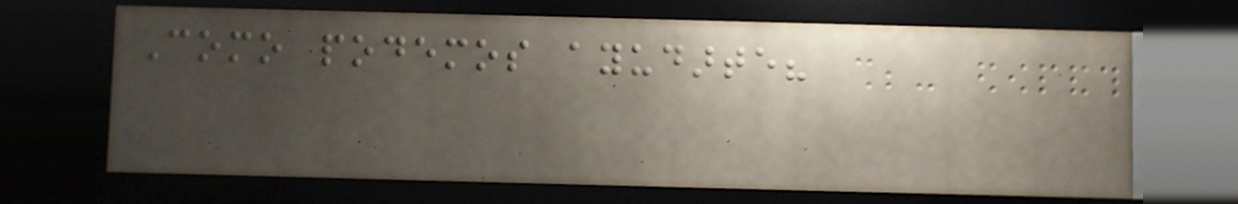Como podemos ayudarte?
